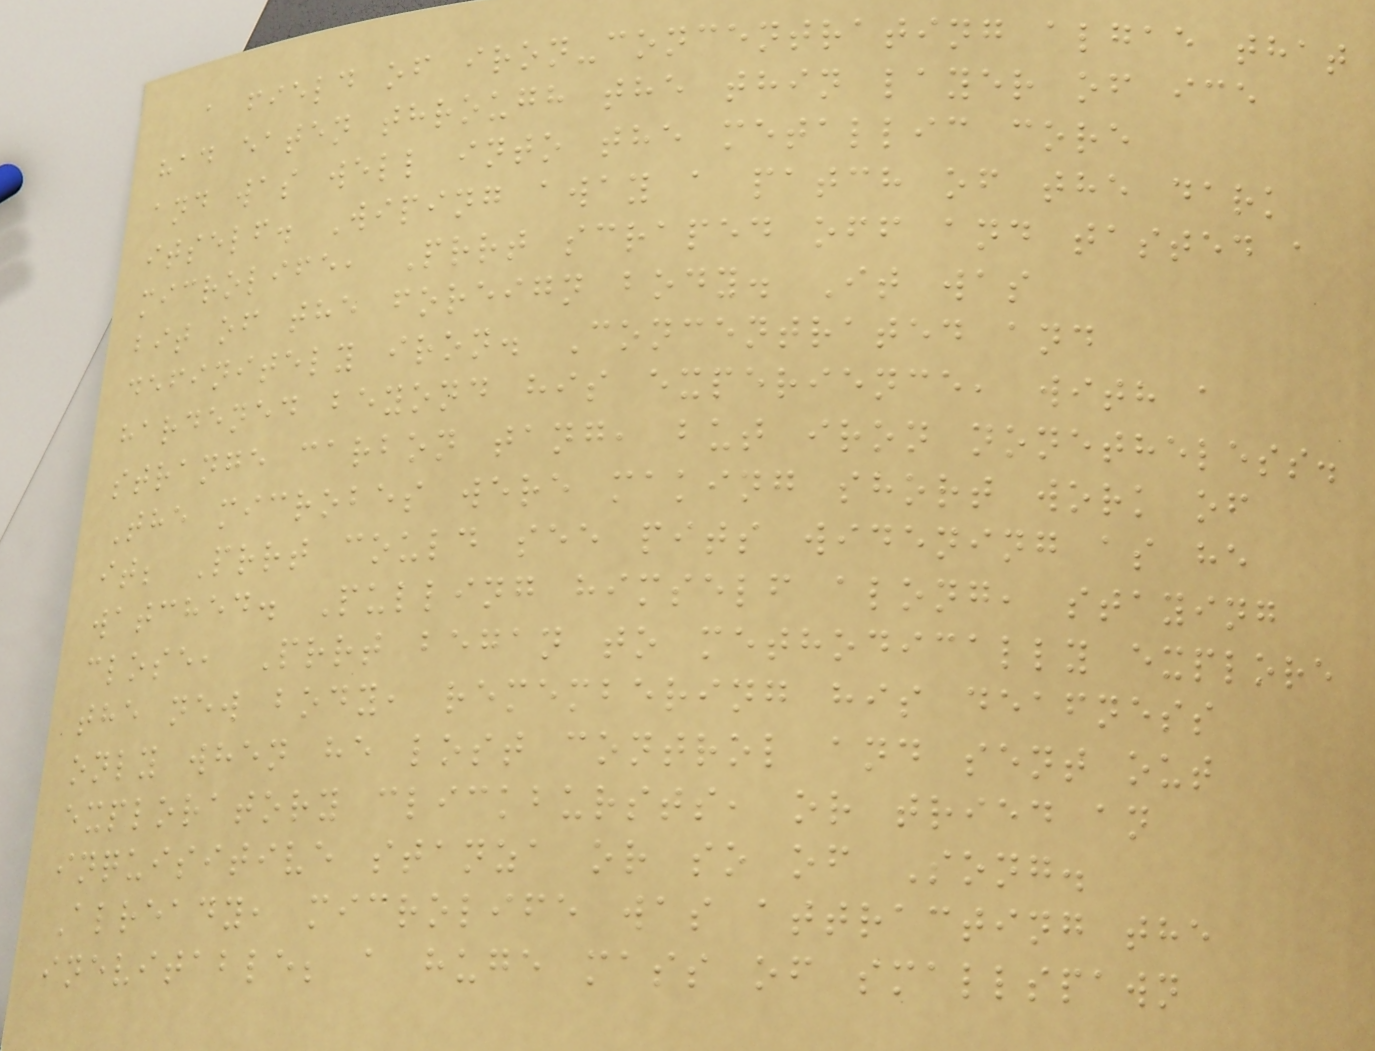a field of iron-concentrating algae that
had eaten through the thin layer of ice
and was well into the metallic core
itself. Wiping away a patch of the dark
microlife, Prrt scraped off and tasted a
bit of the foreign body. It was
definitely iron. Concentrated and
hardened beyond his experience, with a
strange carbon tang, but iron nonetheless.
The microbes were making short work of
it; Prrt could see pits widening as he
watched. Pulling himself along, staying
close, Prrt began to methodically explore
the new body, remembering his deafness
only when he lost control and sent out
exploratory clickbursts, or tried an
inquisitive stanza or so of Song.
Already, microlife was attracting the
inevitable; a huge mass of smallspawn
